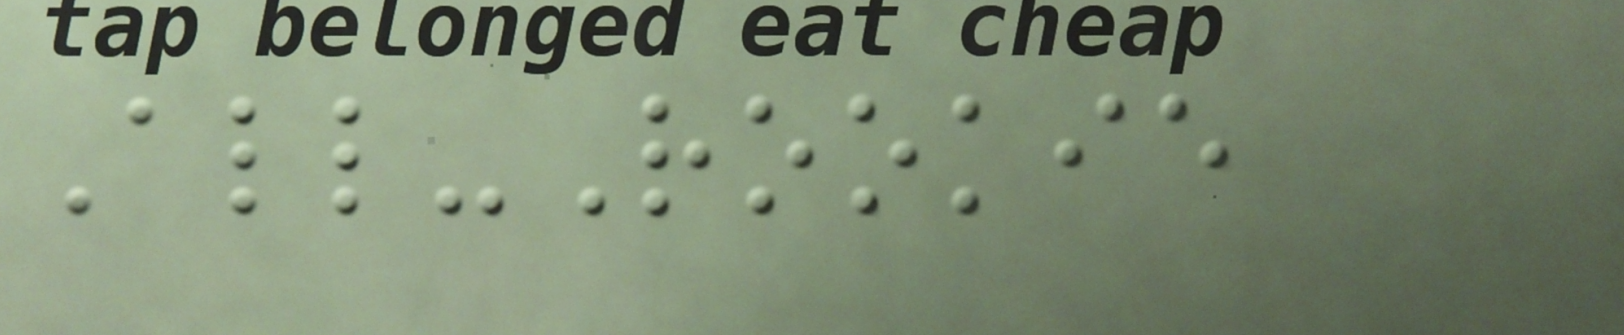All-Rookie
